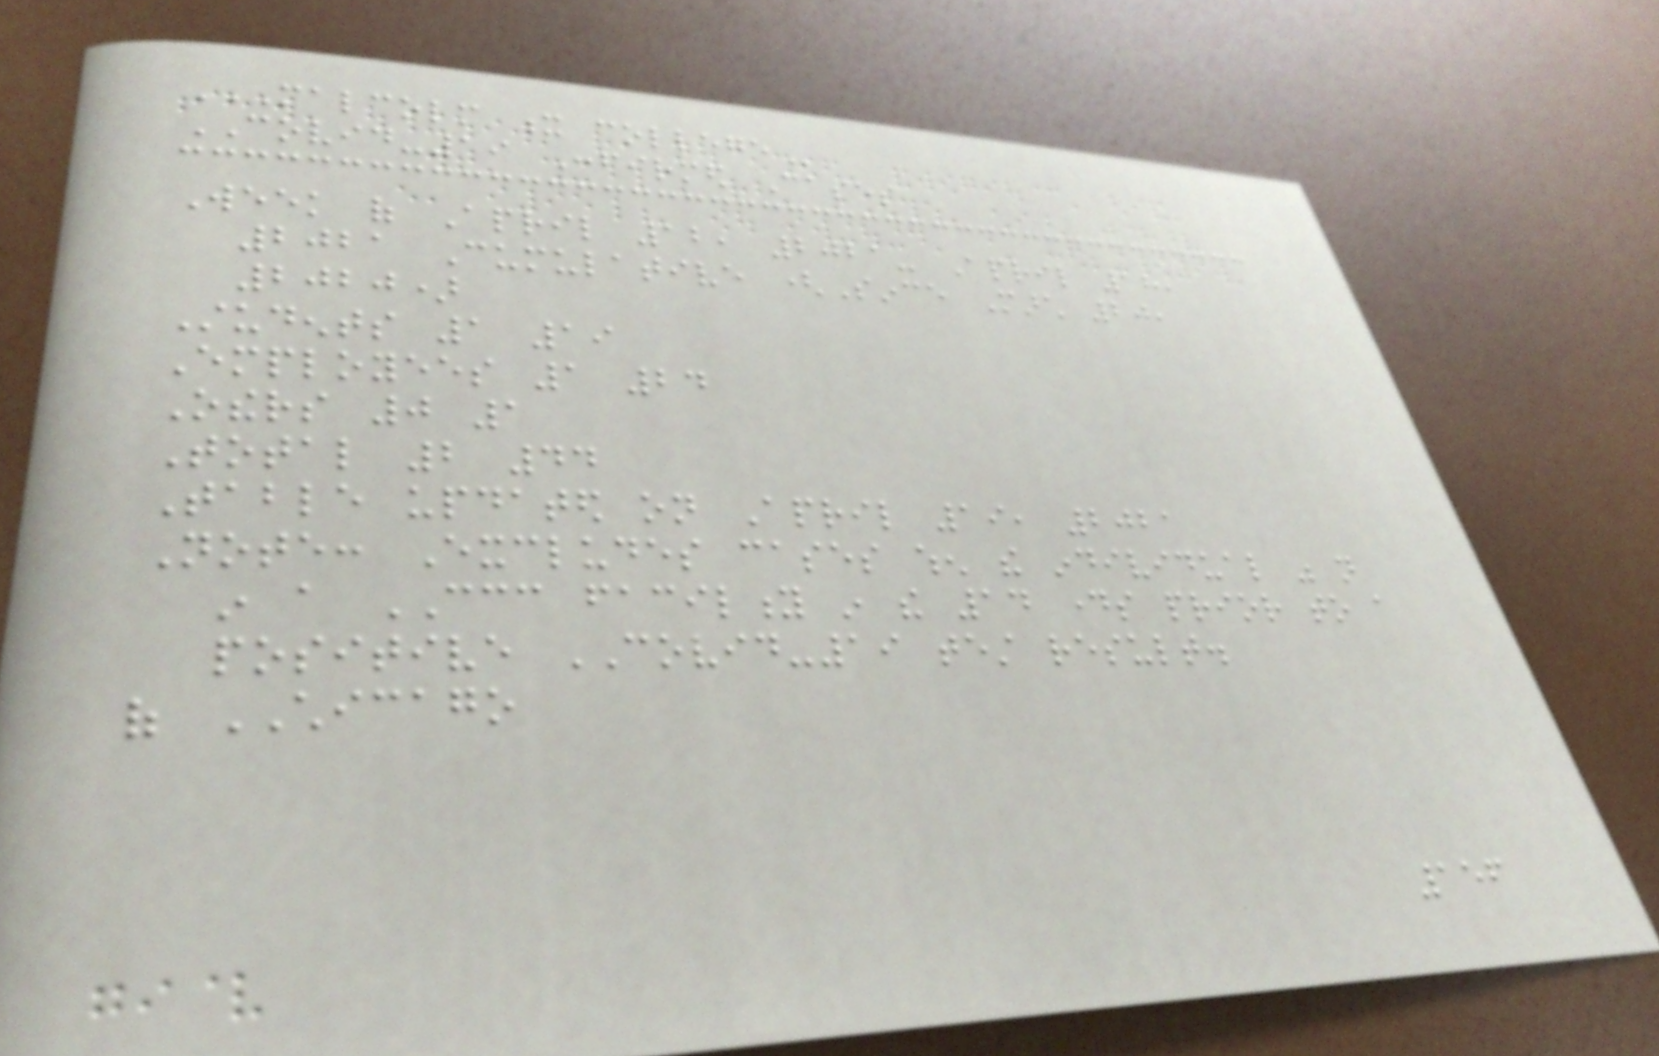MALCOLM X COLLEGE
COVID-19 Confirmed Cases
Week of April 12, 2021- April 18,
2021 Cumulative (Since March 20,
2020)
Students 1 19
Employees 1 24
Others 0 1
Total 2 44
Table updated on April 19, 2021
Note: Excludes cases when the individual was not
in a CCC facility in the 14 days prior to a
positive COVID-19 test result.
of CHICAGO
156
